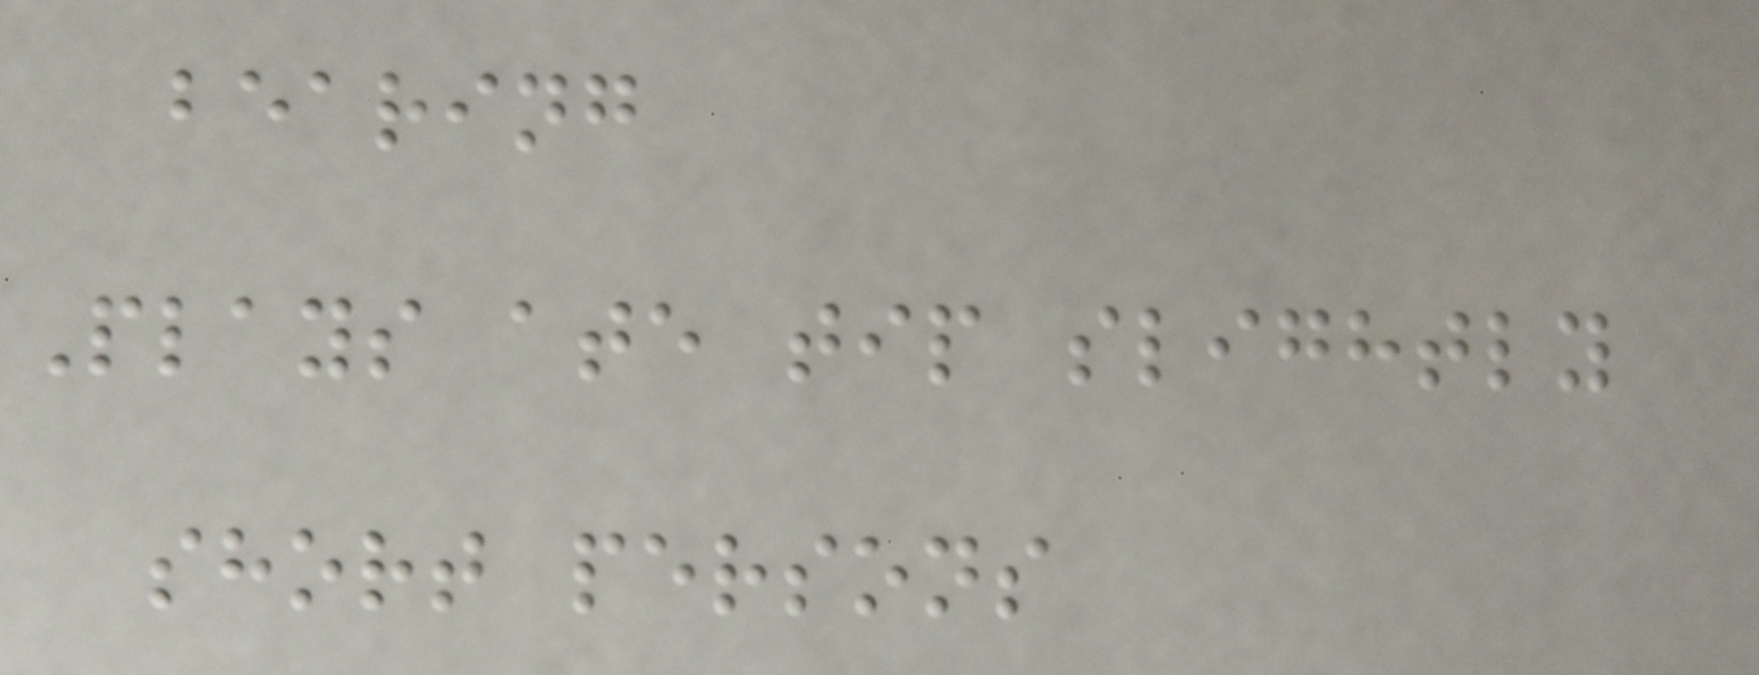bearing
Plays ate tip slightly
short persons
